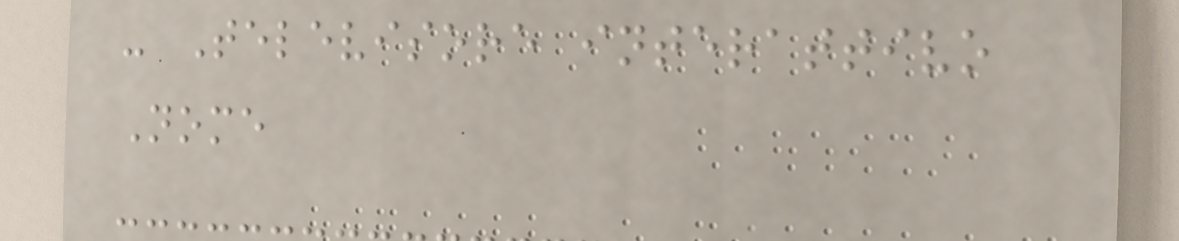- Televisore interattivo
Nome
